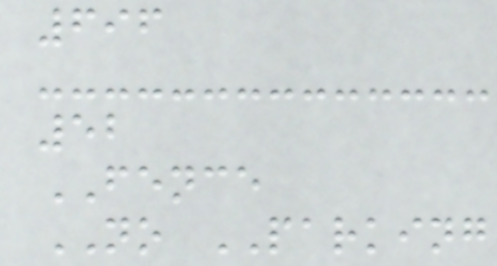696
52
FENCE
NO PARKING
